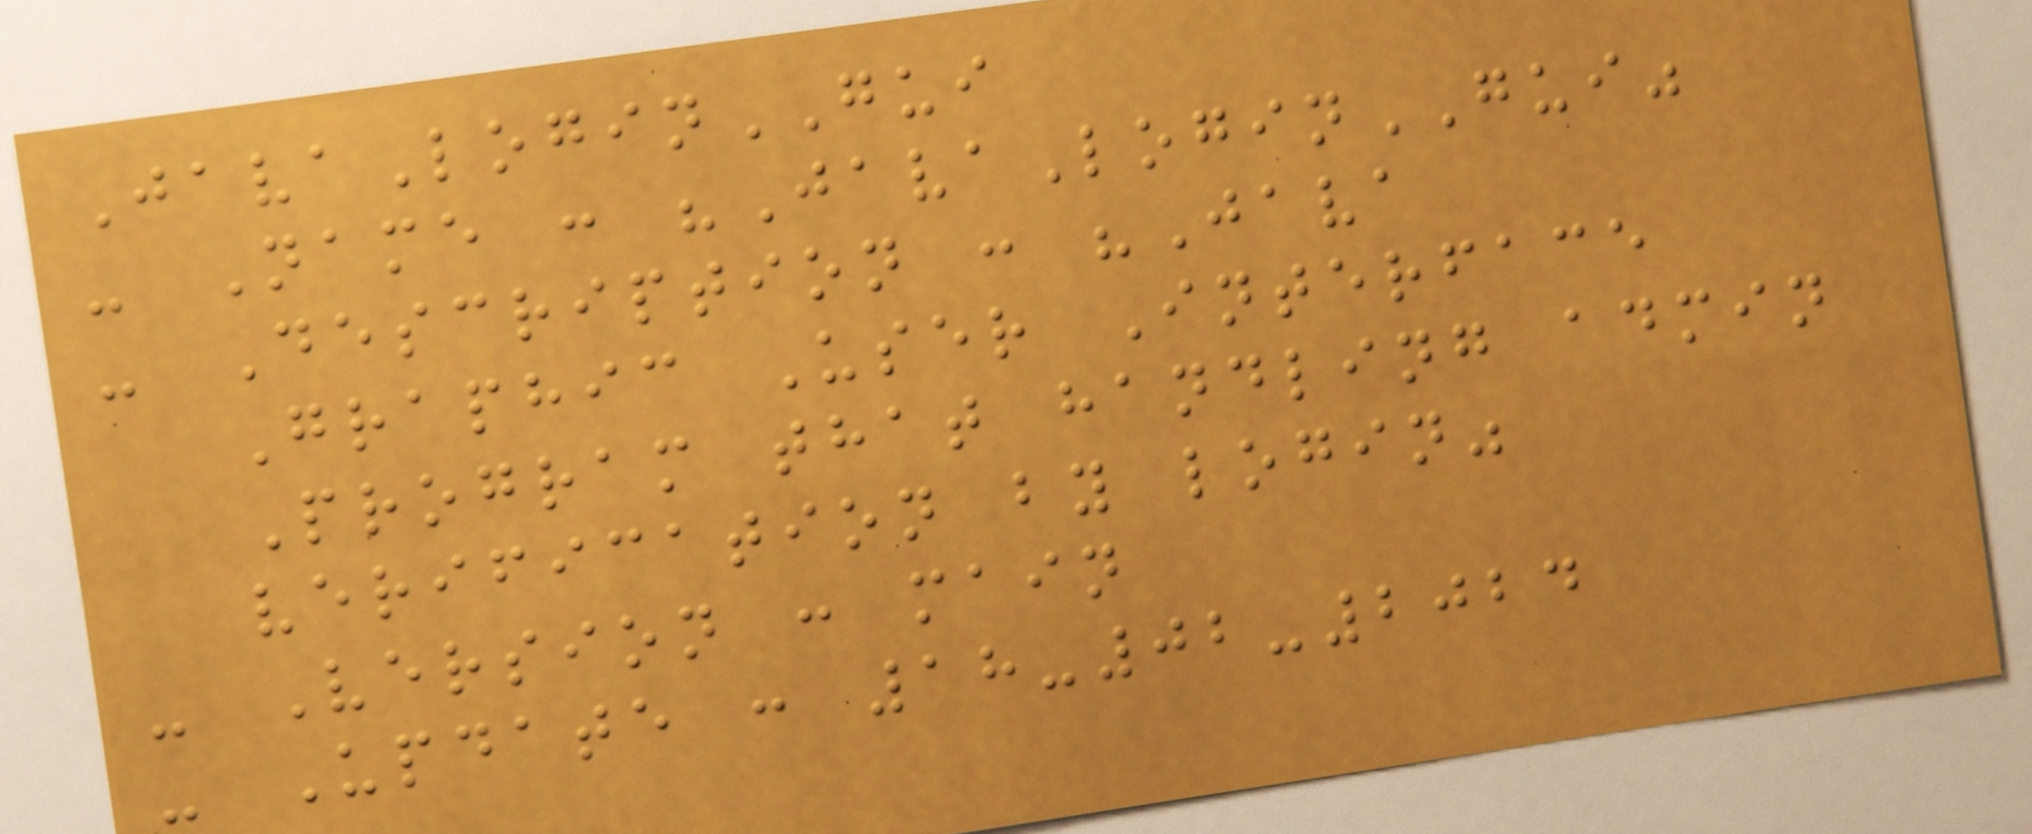JavaLoginGUI
- Name : "JavaLoginGUI"
- Description : "Java
Graphic User Interface
Program that handling admin
verification by login"
- Version : main
- Update : 18-02-2024
